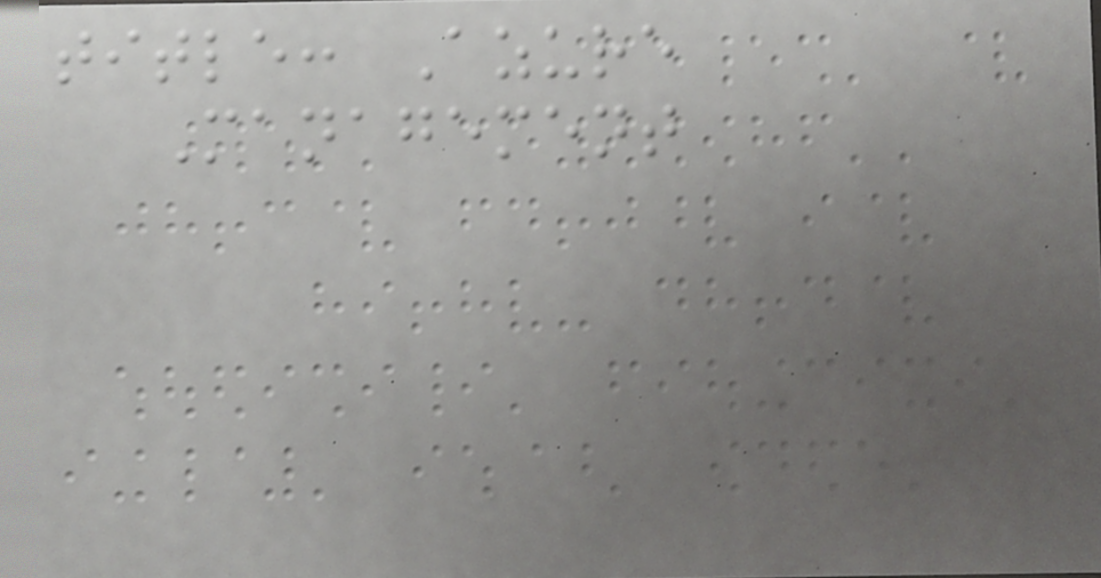title: Azure
Management
